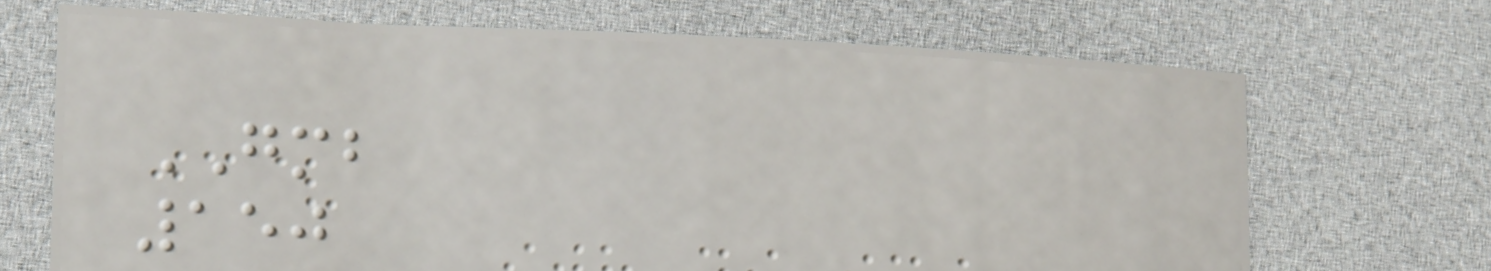GMB
150
